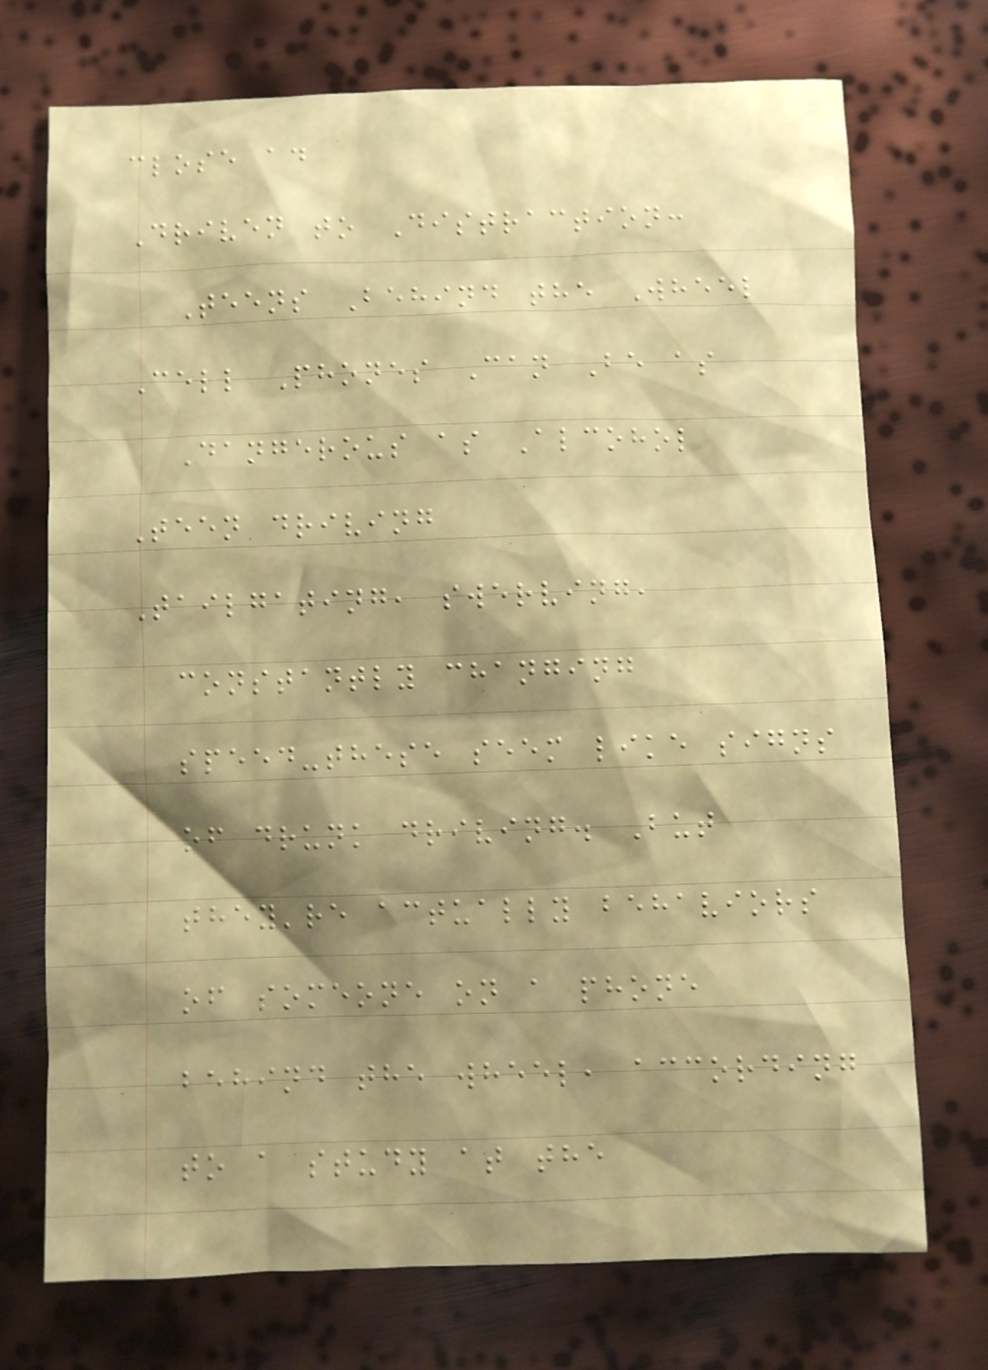close ad
Driven to Distraction:
Teens Behind the Wheel
Cell Phones Can Be as
Dangerous as Alcohol
Teen driving
Tailgating, swerving,
constantly changing
speed-these seem like signs
of drunk driving. But
they're actually behaviors
of someone on a phone
behind the wheel, according
to a study at the
